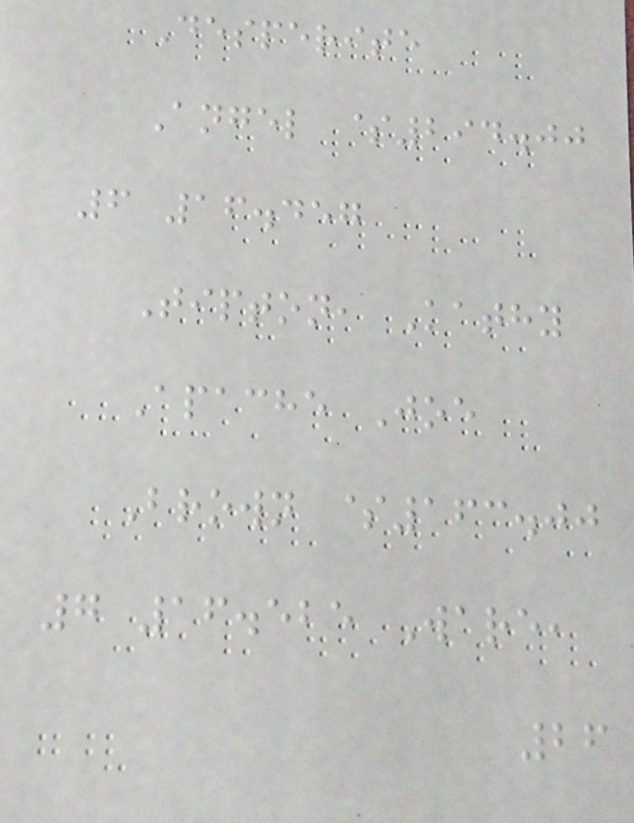Desperite
Angel $294.00
6 16.457
Tipton, Kathy
Apache Joe
Brown $163.00
7 16.525 Ware,
26
